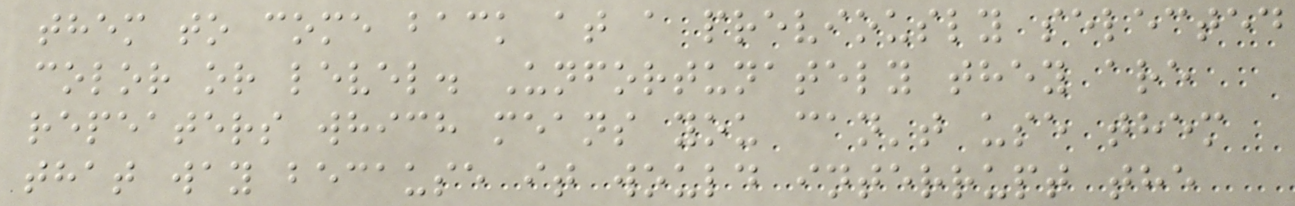them to come back at a previously selected
color or level. Unfortunately they are
repeaters which means you can't use them
that way because it would interrupt the
